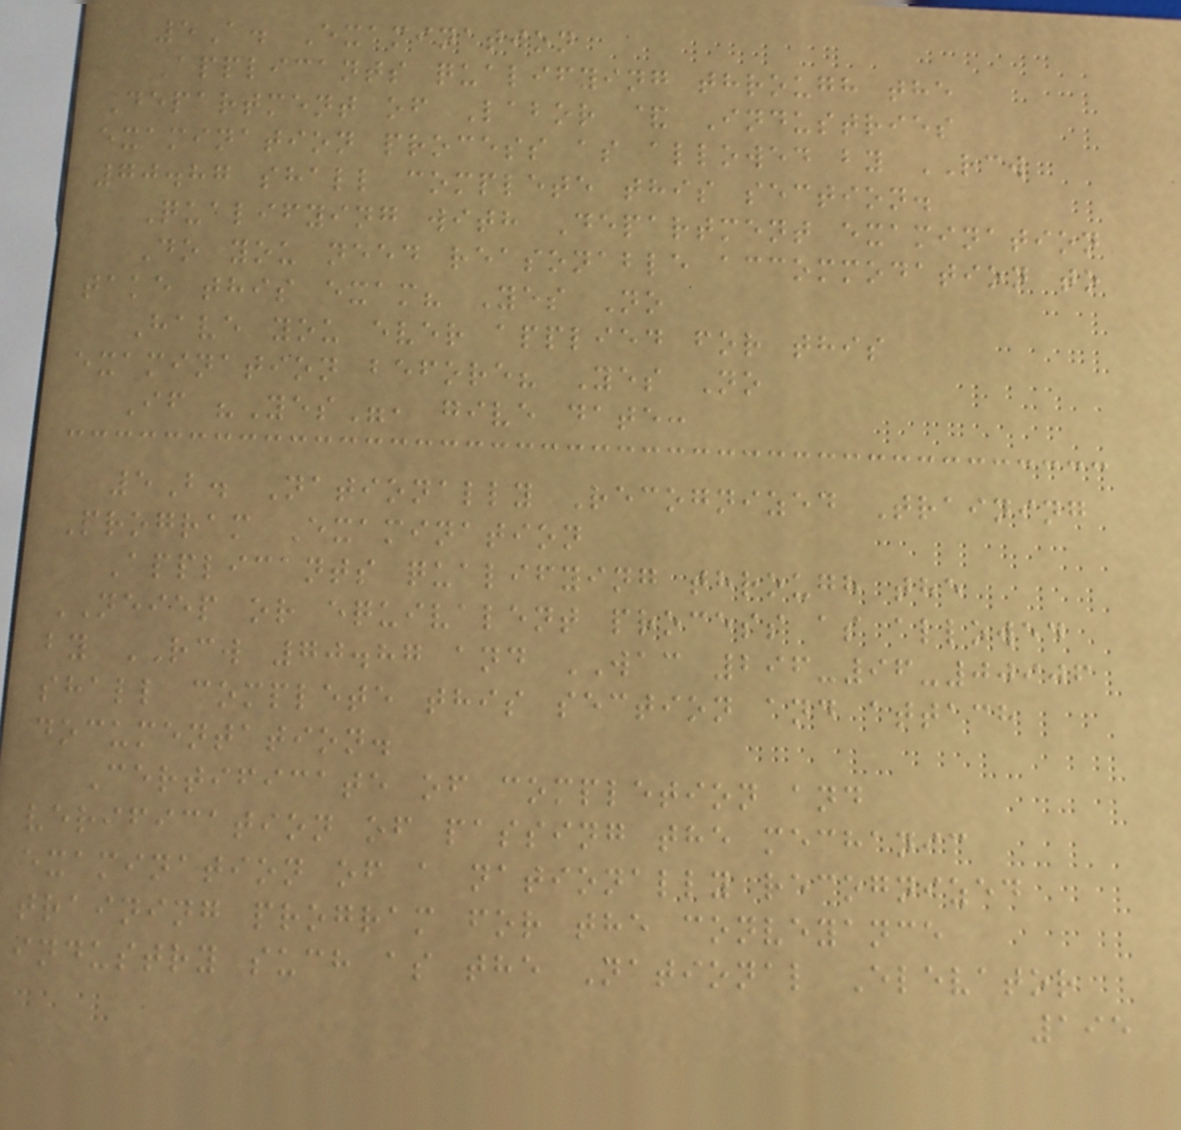5A. Examination
Applicants qualifying through the
Department of Labor & Industries
examination process as allowed by RCW
70.87 shall complete this section.
Qualifying with Department examination
Do you need reasonable accommodation to
take this exam? Yes No
Have you ever applied for this
examination before? Yes No
If "Yes", give date:
5B. Nationally Recognized Training
Program Examination
Applicants qualifying through the
NEIEP or equivalent process as allowed
by RCW 70.87 and WAC 296-96-00906
shall complete this section and attach
documentation.
Certificate of completion and
verification of passing the mechanic
examination of a nationally recognized
training program for the conveyance
industry such as the National Elevator
195
